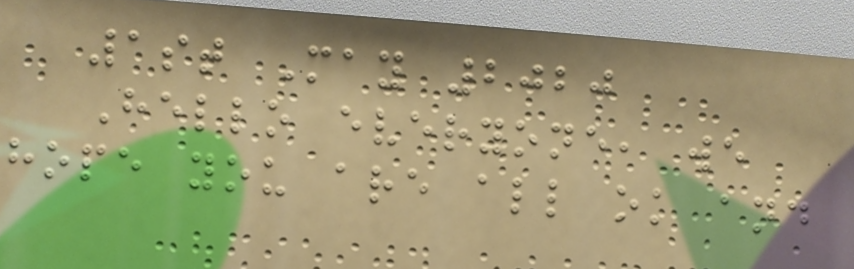1st May 2020
Hello everyone, we
hope you are all ok and
